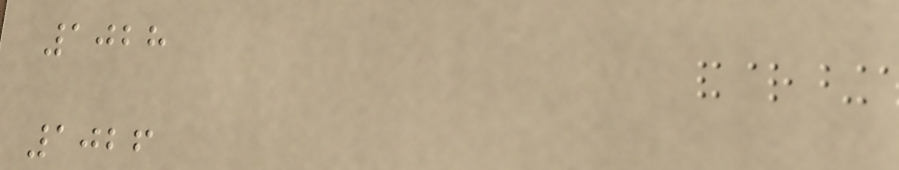1028
1026
